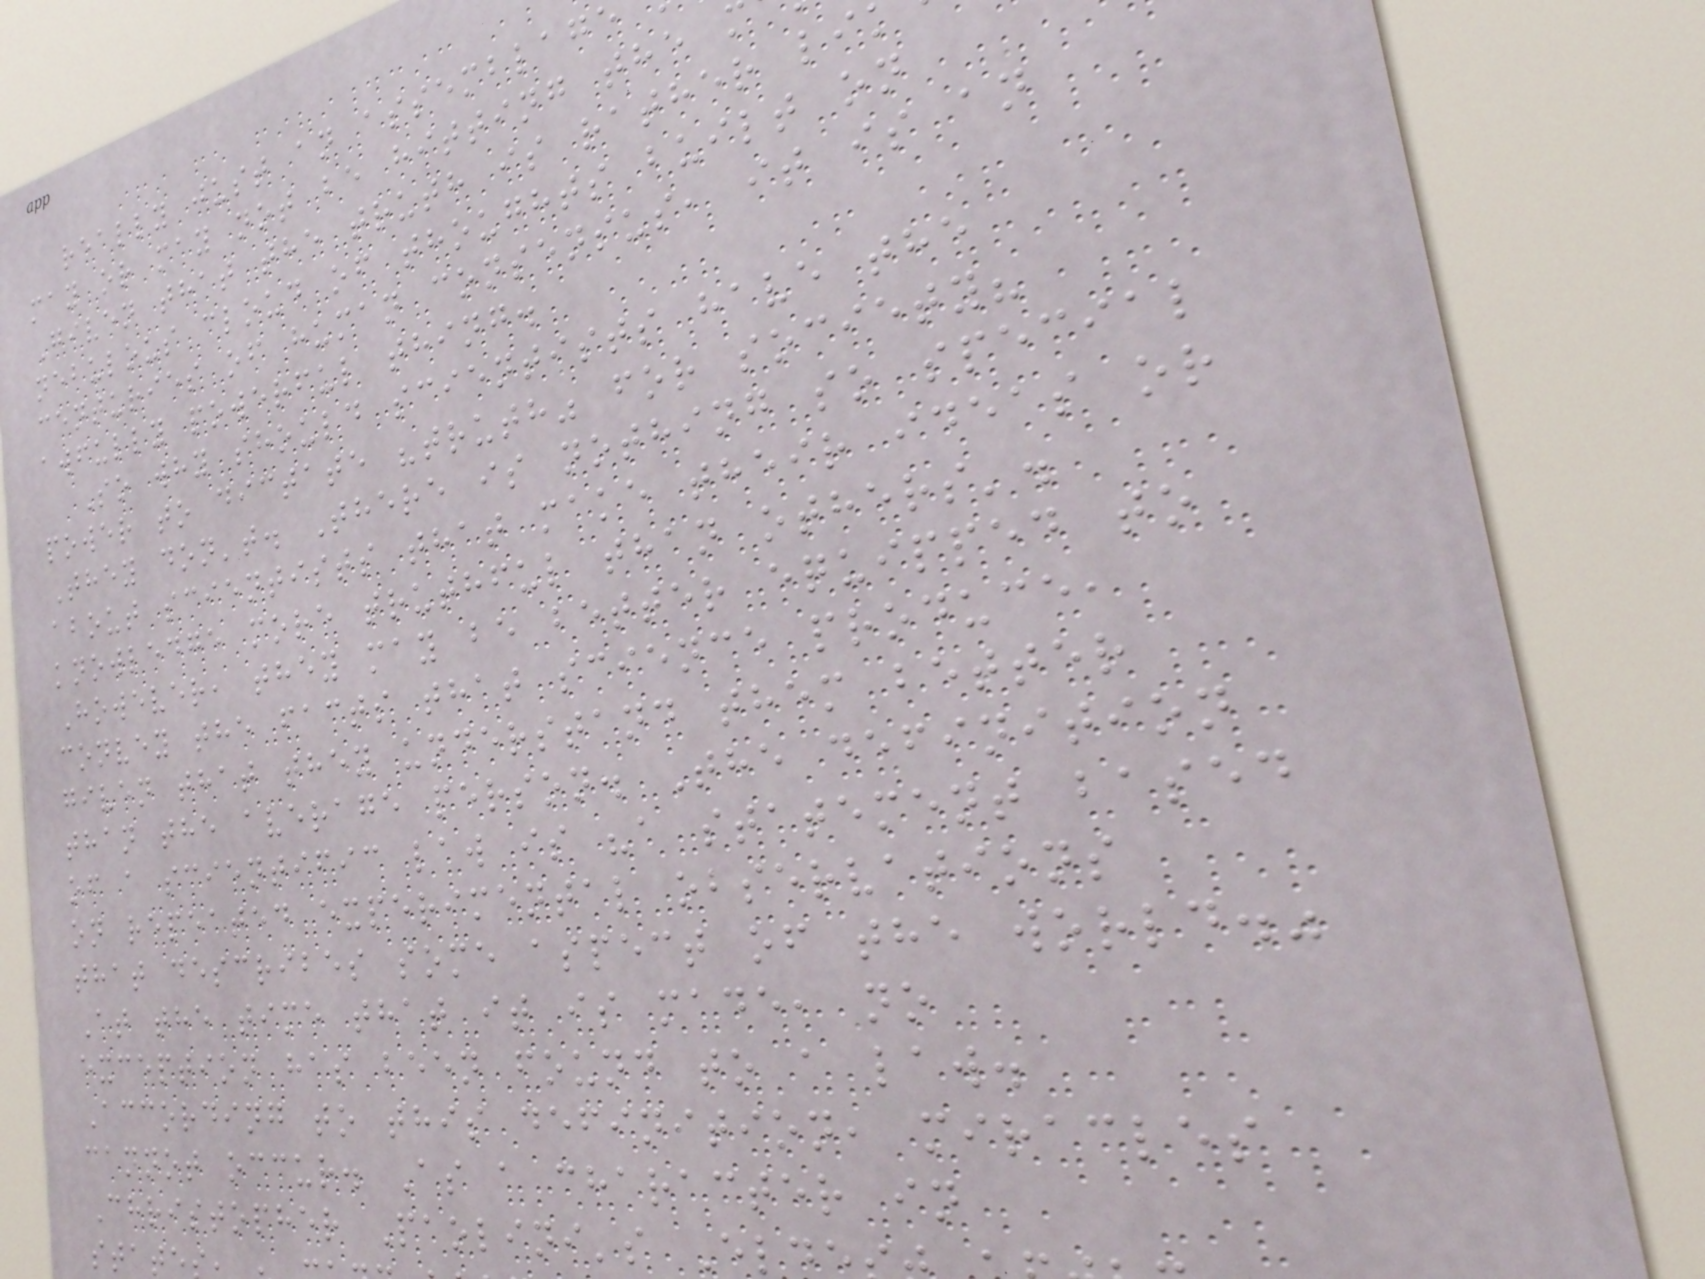really just an assemblage
may or may not be hitting the
Given that the truth is rather li
nebulous cloud of thoughts built on
centuries of human consensus, it is an
awfully powerful thing.
So why should scientists have the
power to dictate "truth" for society?
They don't. There is nothing so special
about scientists that make their ideas or
knowledge more truthful than others'.
However, they may be better equipped to
convey the facts that science produce,
given that they understand them better
than the average person. The definition
of a scientific law is "a statement based
on repeated experimental observations
that describes some aspect of the world."
At the time that it is made, no
exception has been found to a law.
According to this definition, miracles
cannot occur. As a character in
Christopher Paolini's El
